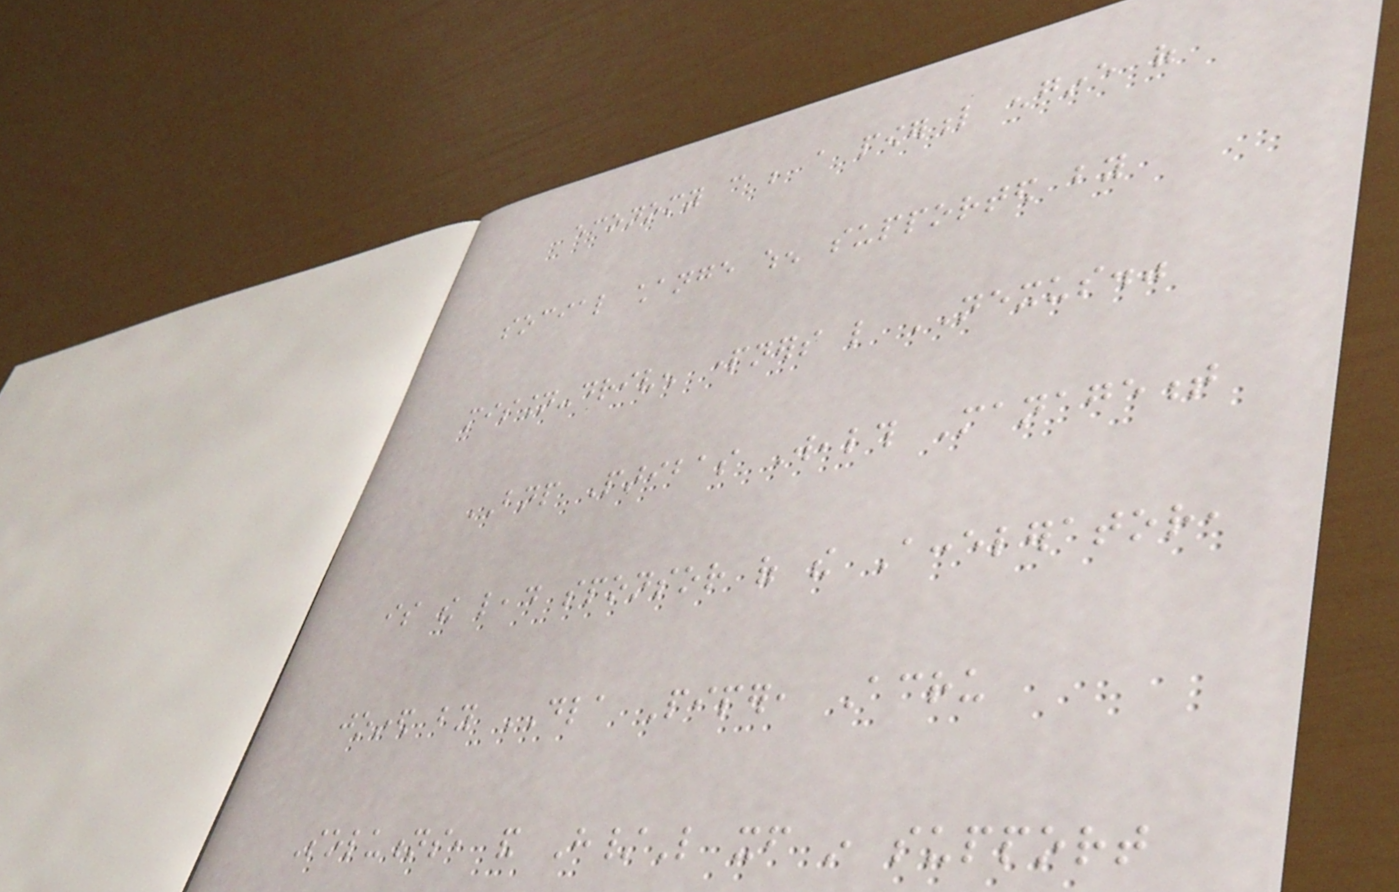economy can be a powerful engine of
social change when supported by
mission-driven partners like NEXUS."
BNP Paribas Wealth Management
is the lead sponsor of the Accelerator,
joined by DLA Piper, Acru
Solutions, and H/L itself in support
